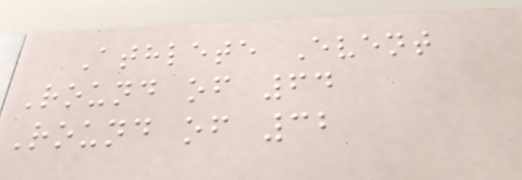Athlete Event
Round of 64
Round of 32
